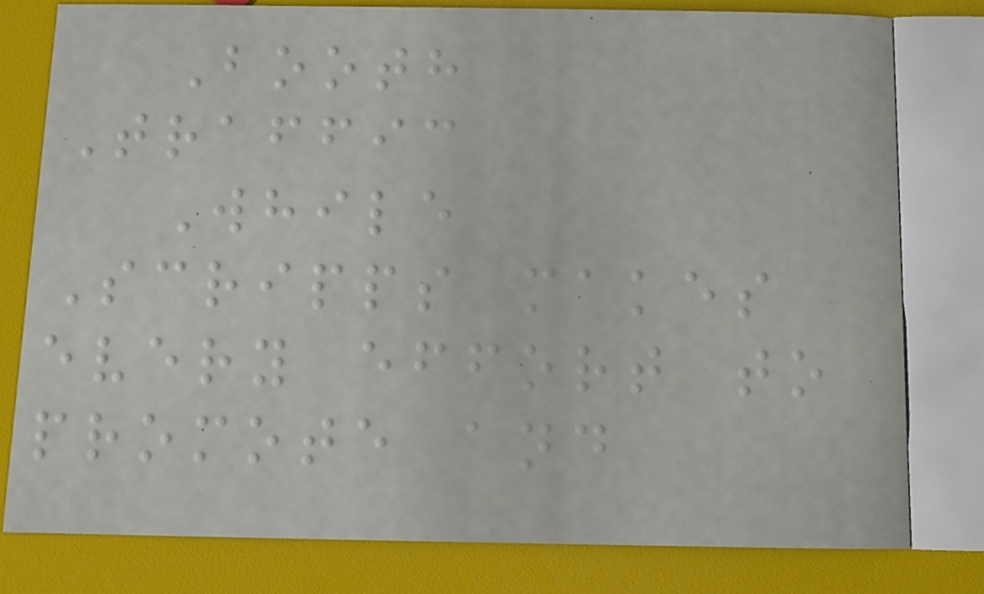Booth
Traffic
While
Scripps makes
every effort to
promote and
